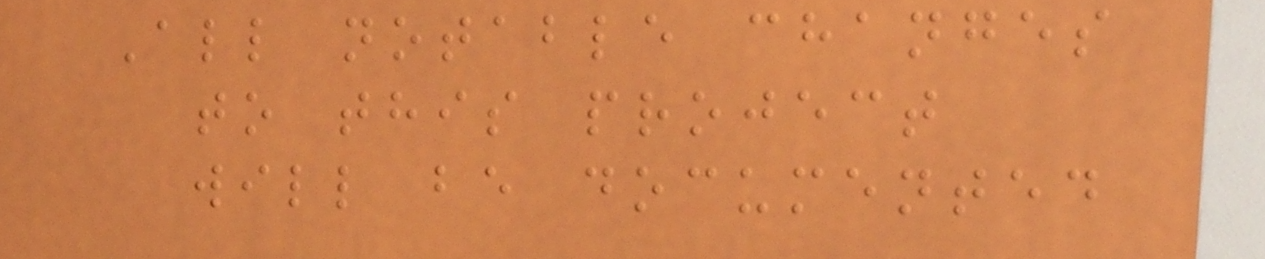All notable changes
to this project
will be documented
